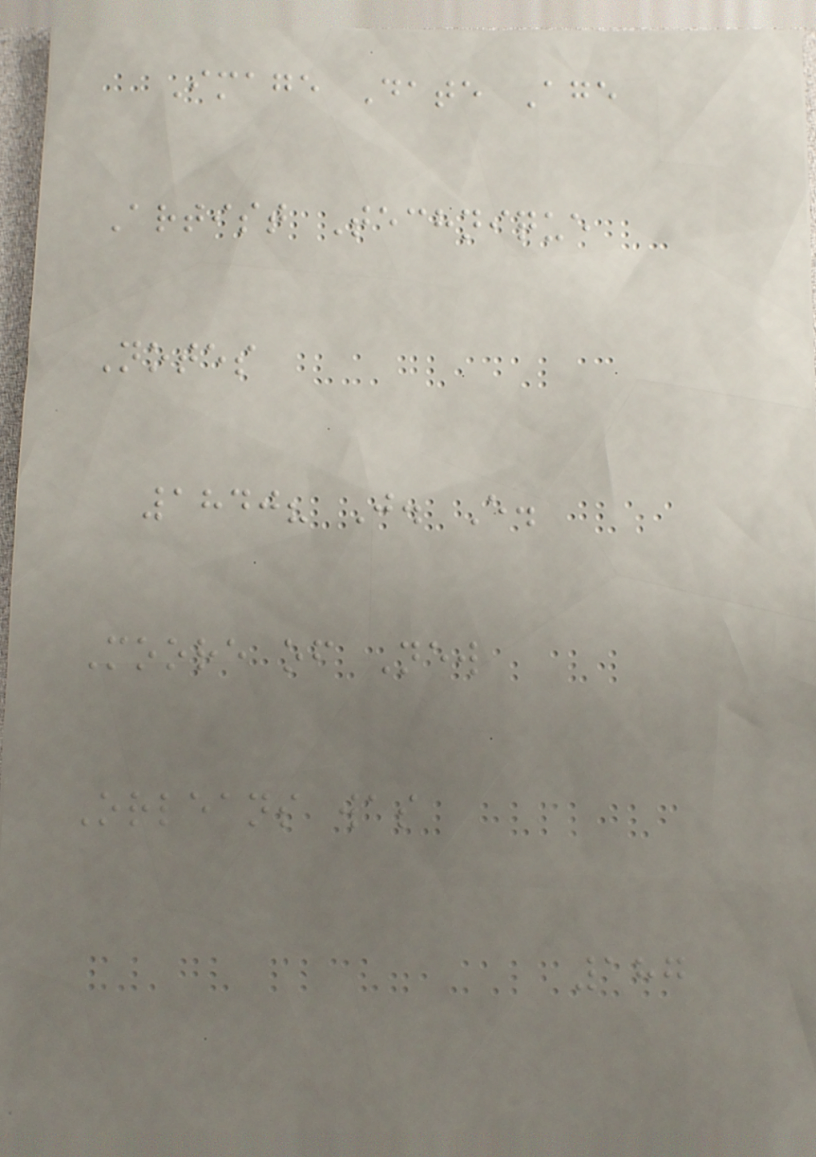Image Date Age
Artist Technique
Notes
1840? J. E.
Moore of New
Orleans was
187
